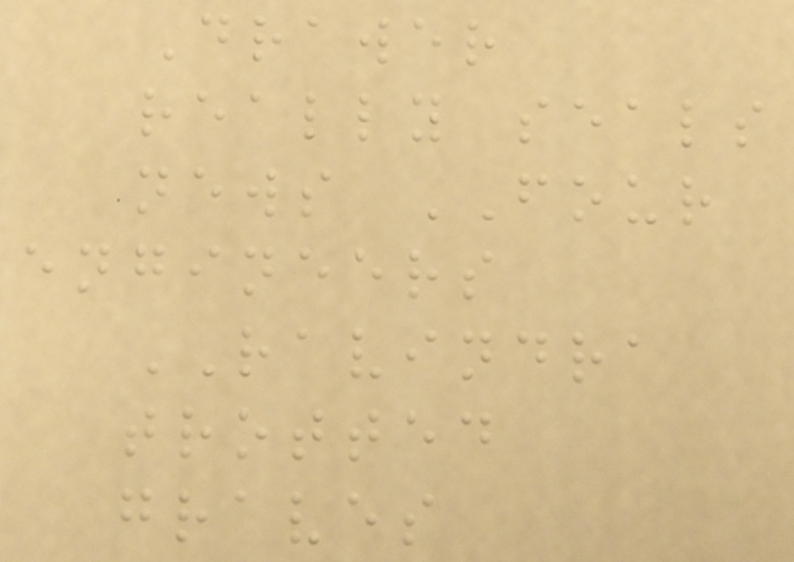Drawer
really seals
news FOUR
engineers
RAVINDRA
trotted
graves
